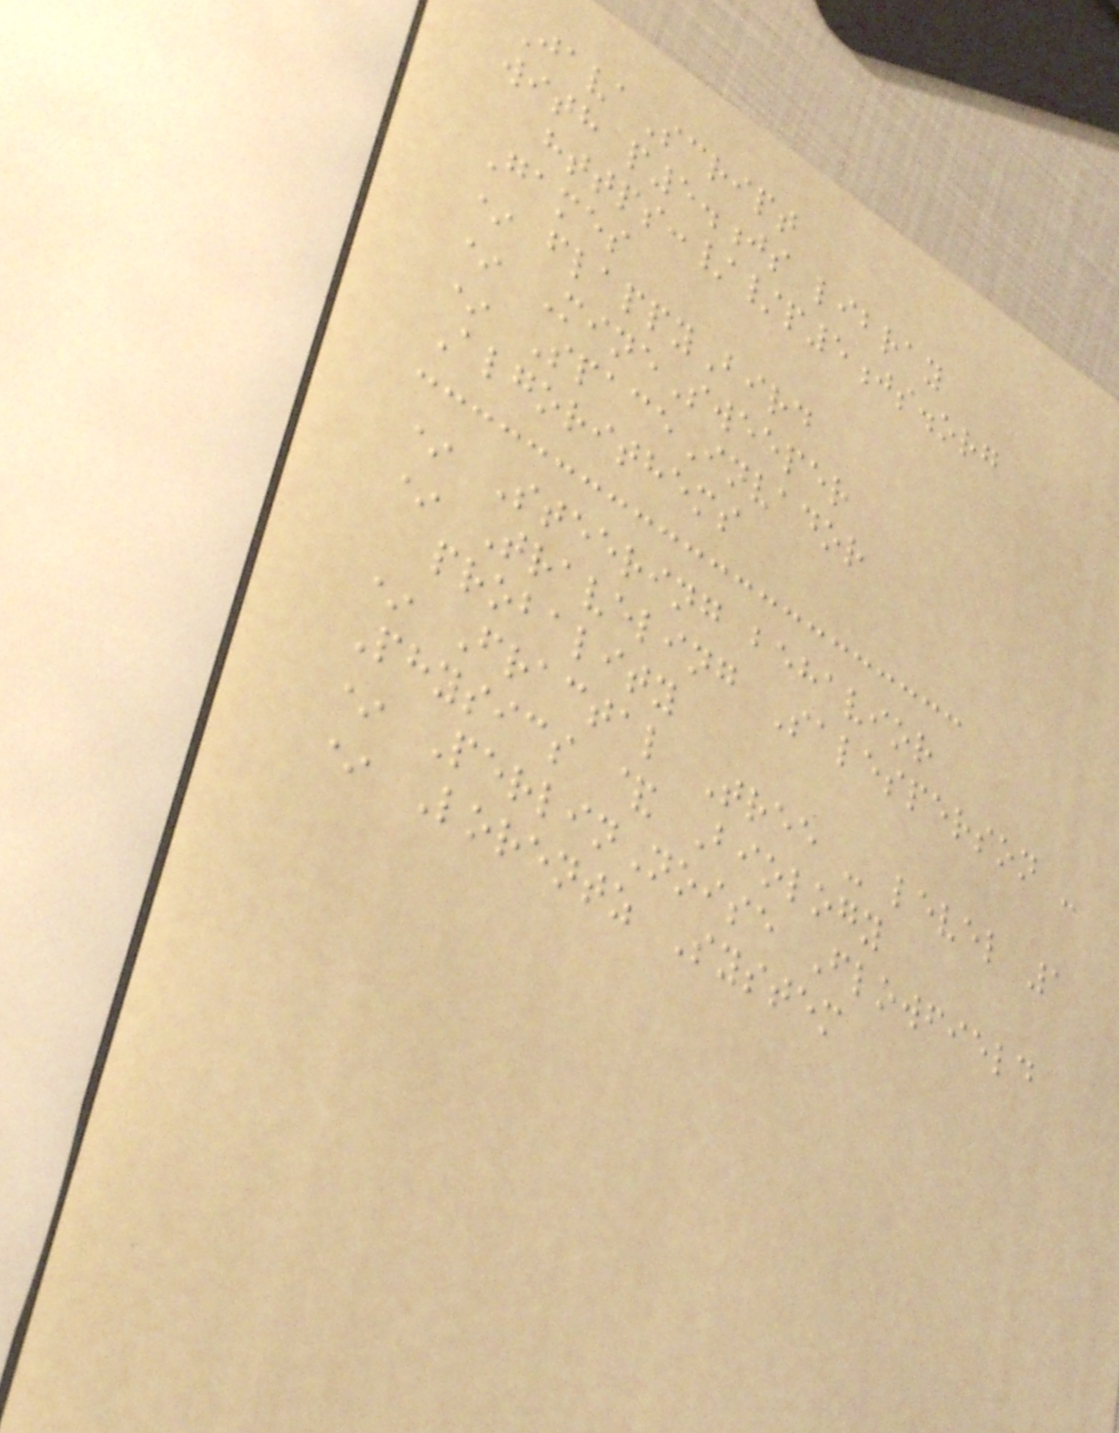JavaScript
with p5.js libray
https://p5js.org
Games
* flappyBird
* MineSweeper
* SpaceInvador
Algorithems
* Steering behavior
* Traveling Salesperson -
probality
* Fractal Tree - level 1
Physics & Biology
* PerlinNoise Flowfield
* Lorentz System
